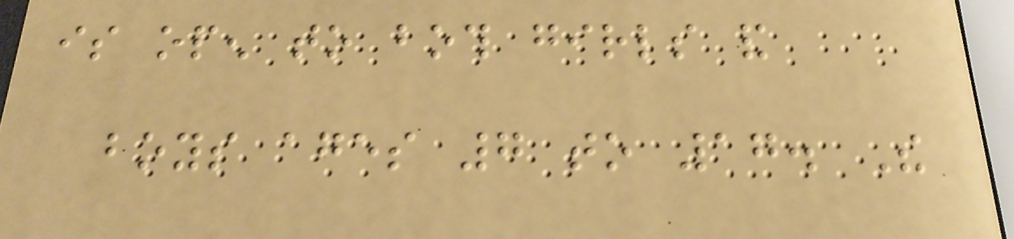is open to both girls and
boys ages 7 to 17. The
